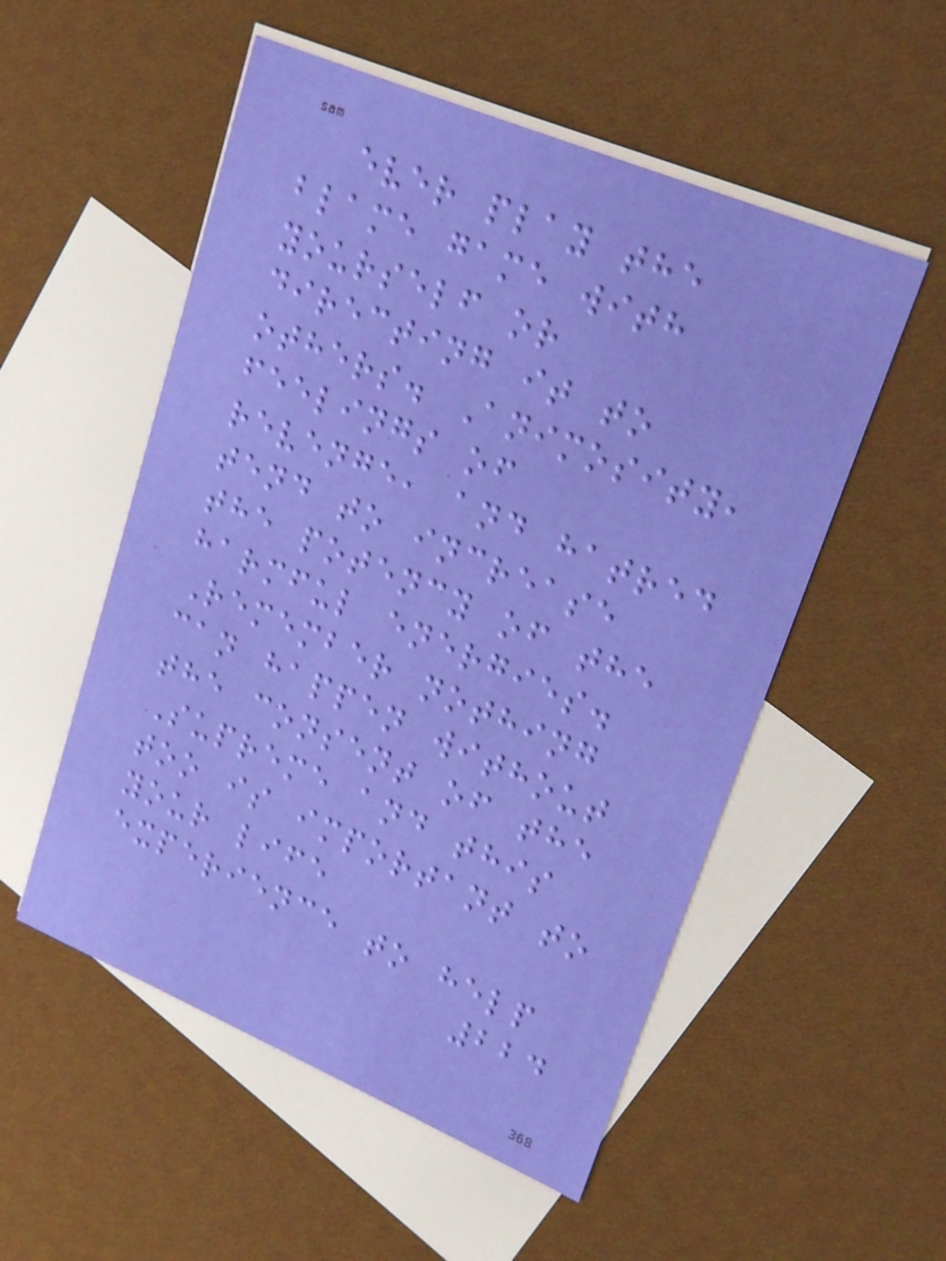ever play the
blame game with
yourself or
directing it to
others. Animosity,
feelings of
revenge, and hatred
tend to increase
the potency of the
harmful energies.
Remember nothing
can happen without
the consent of the
Supreme and this
too is important to
your life
experience to help
224
